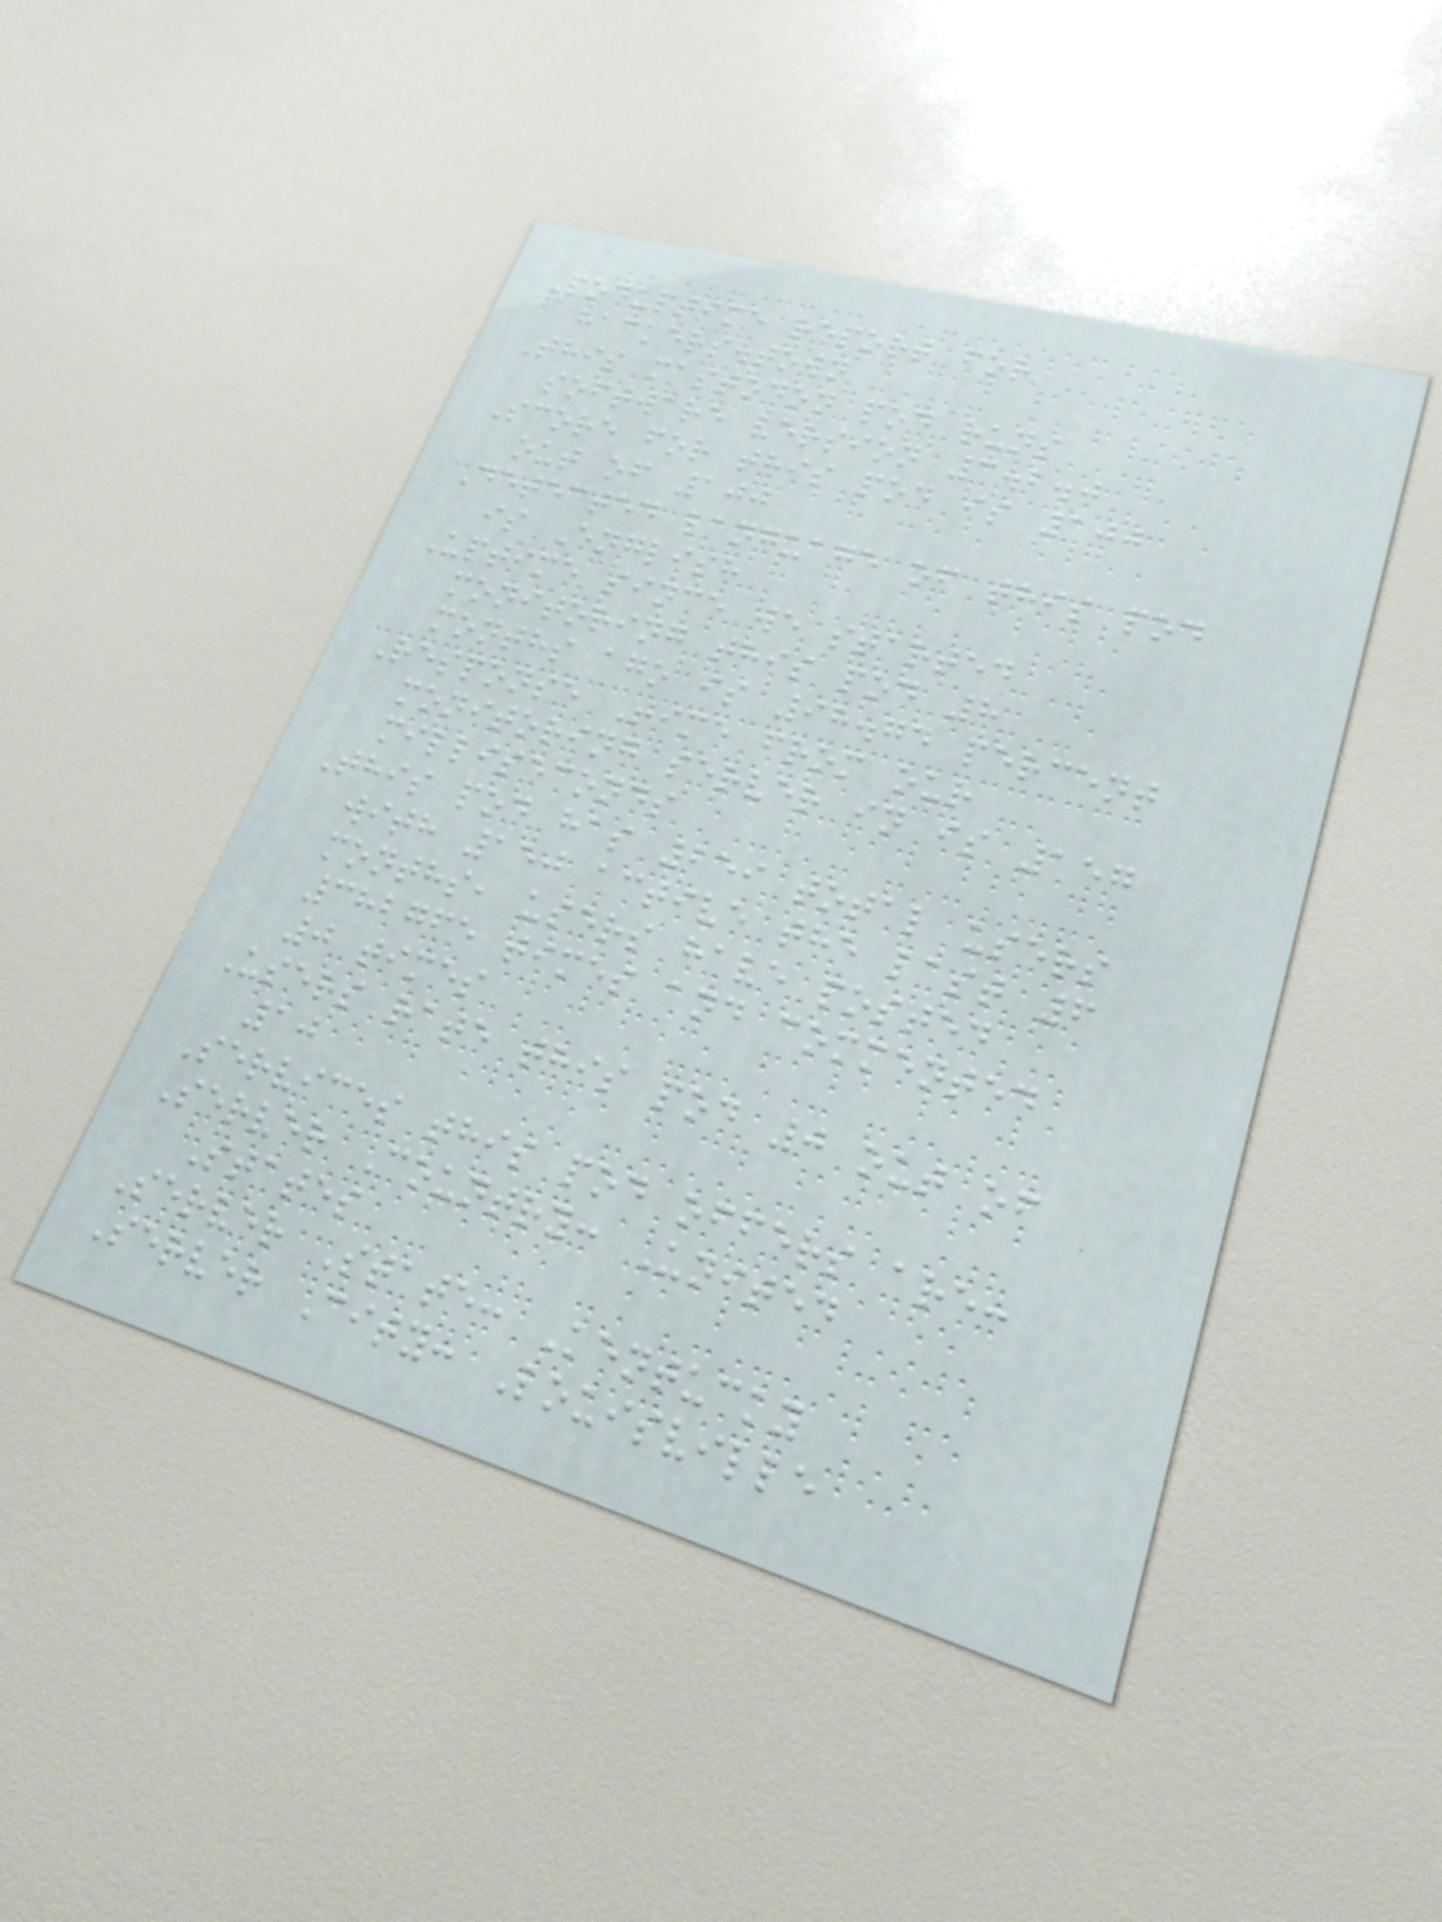Poduptime report for
hackers.town
This mastodon pod runs
software version 3.2.0
Score for this pod is 100
out of 100
Detected language of this pod
is English
Uptime since we started
monitoring this pod 8
months ago is 98.74 percent
Response Time from our
monitoring server in is 157
milliseconds
This pod has 259 total users
with 150 active the last 6
months, users have posted
382765 times and commented
0 times
Users rate this pod 0 out of
10
Services this pod offers are:
Server Country: United
States
Server State: Kentucky
Server City: Louisville
